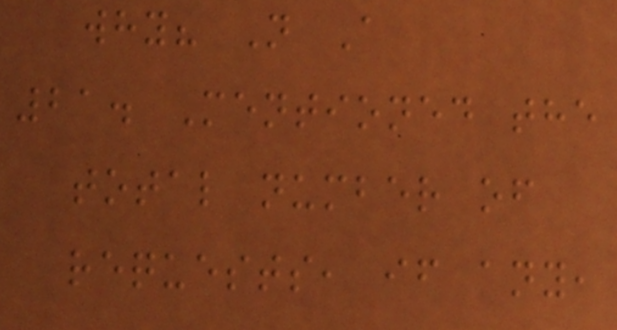why? N A
21. Mentioned the
total number of
requests, if any,
